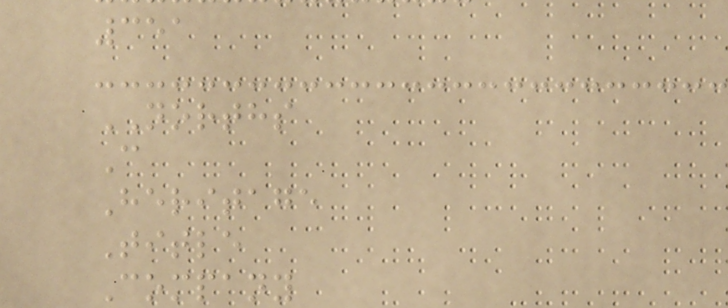351
NORTHS
C
Heritage
Title
Company
